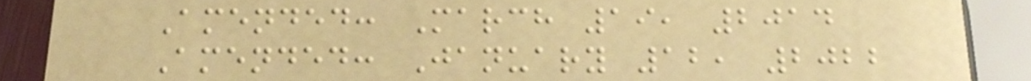Amended: March 19, 2014
Amended: January 12, 2022
